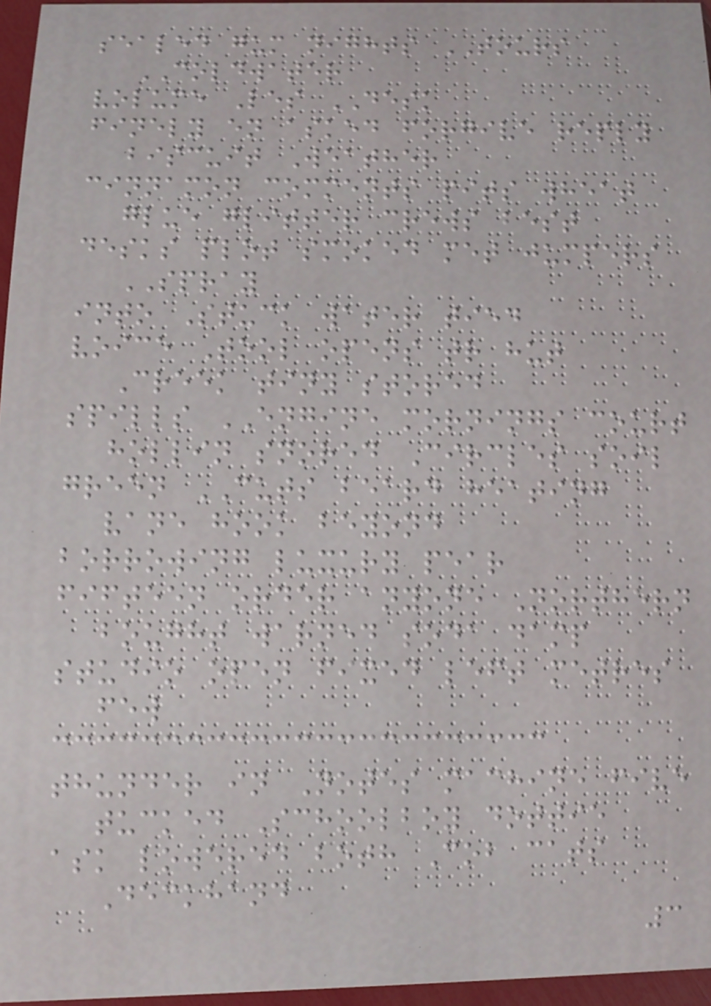sealed gum nights TOURS
COLDWATER
volume Les DESK
finely en asked forgive reply
biscuit Weather
cinnamon comments pits wheat
glue glitter crews best
desks plot smoked met jumpers
SPRAY
into Stuck water tied
voice Tool opens tr hut
Creek tiny stored
spills ENGINE mornings court
hollin snored Circles soil
green CUTS beard heating
vane hook beyond
borrowing luxury pear
fifteen order anyone Northern
bought warned soda damp
studio open fixed left metres
few
thunder in Notes machine five
tucked Schoolboy dottie
ask lowered both Cob cats
Deckhand
3
